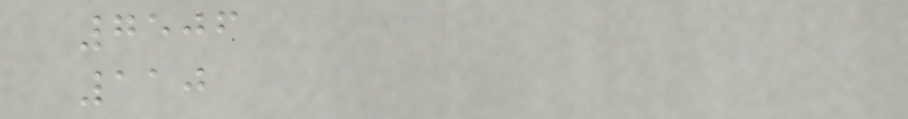7506
110
